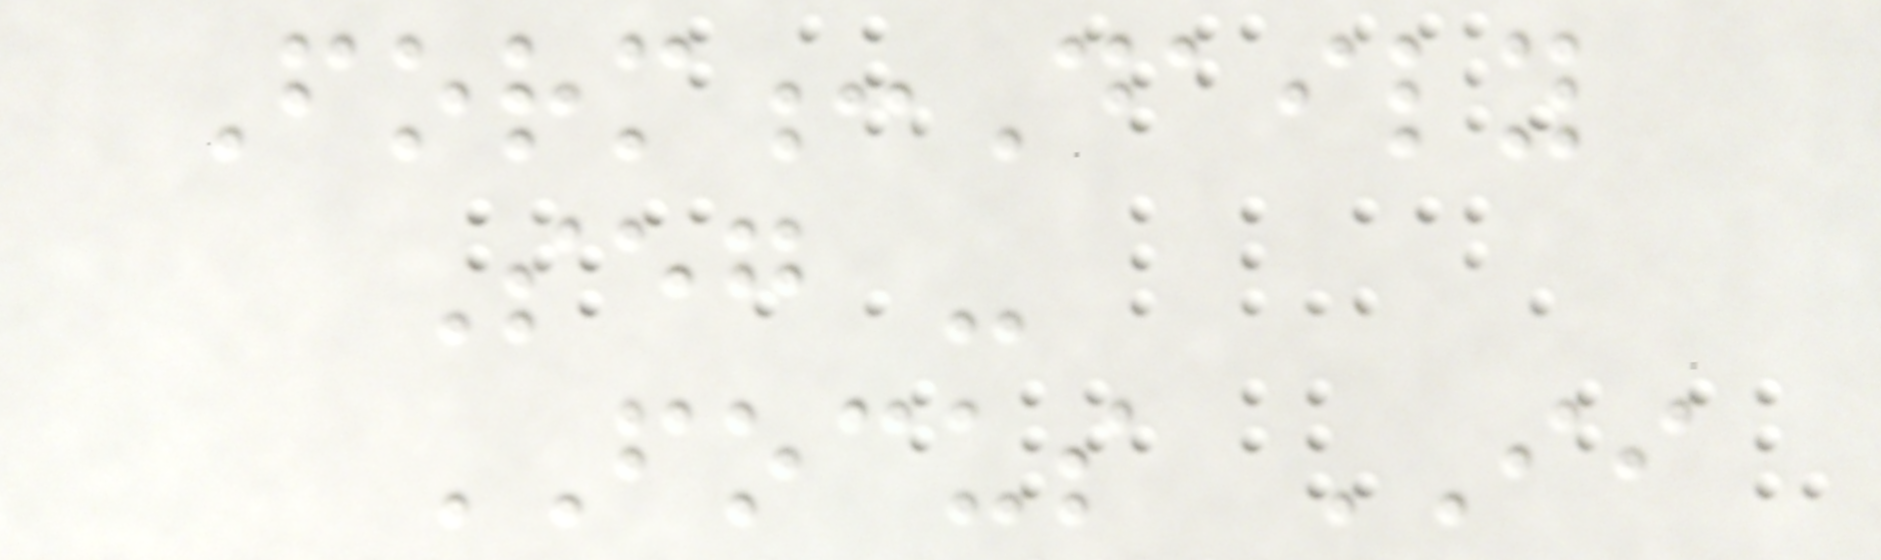Form:Daily
Seg -
FOCUS II
